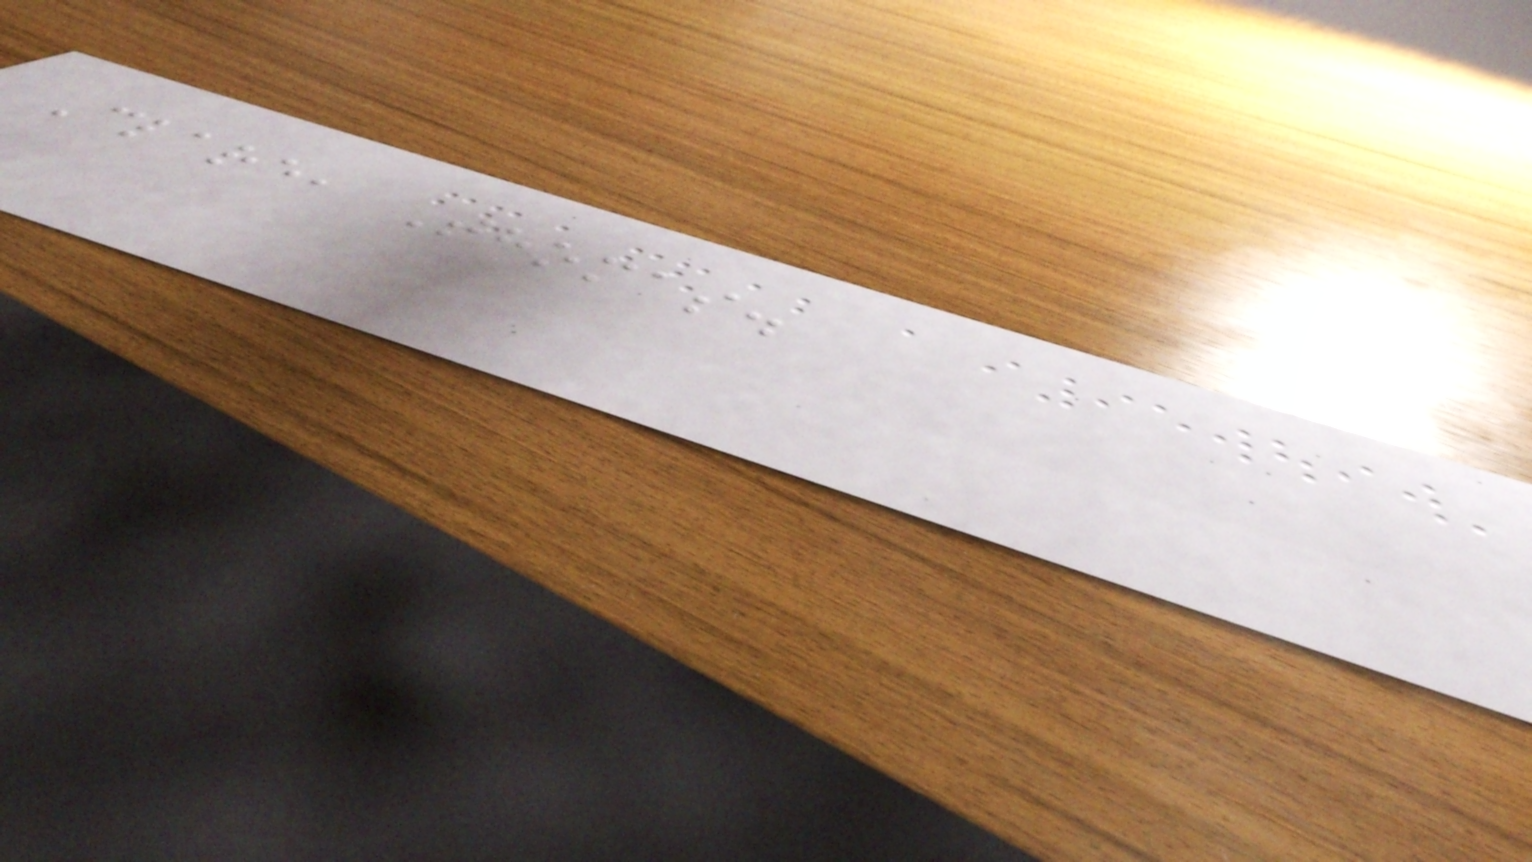Clare, Thomas.
